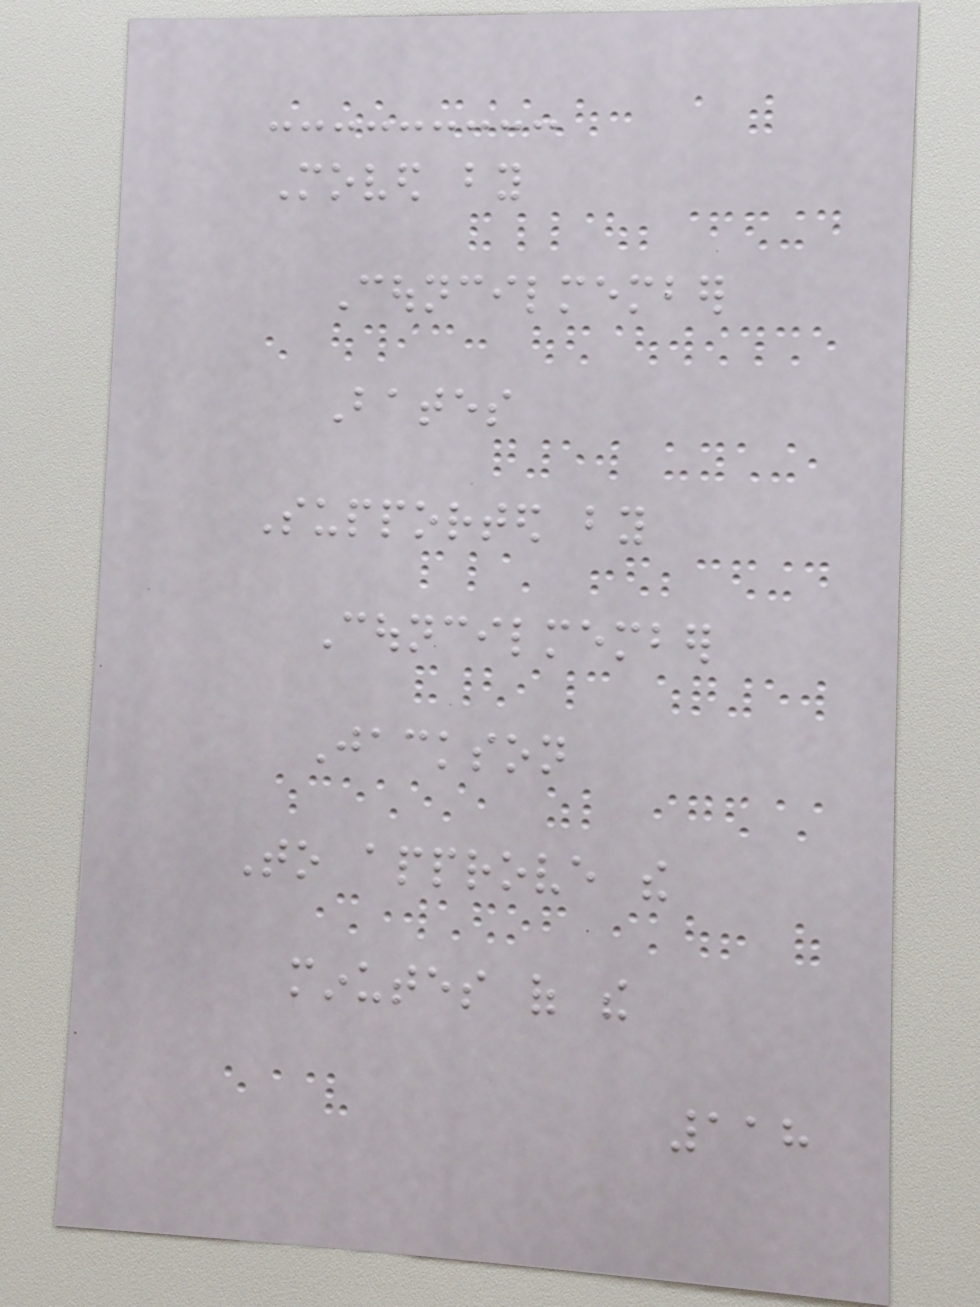Moved by
Councilmember
Bates
Supported by
Councilmember
Jackson
To approve the
minutes of the
118
